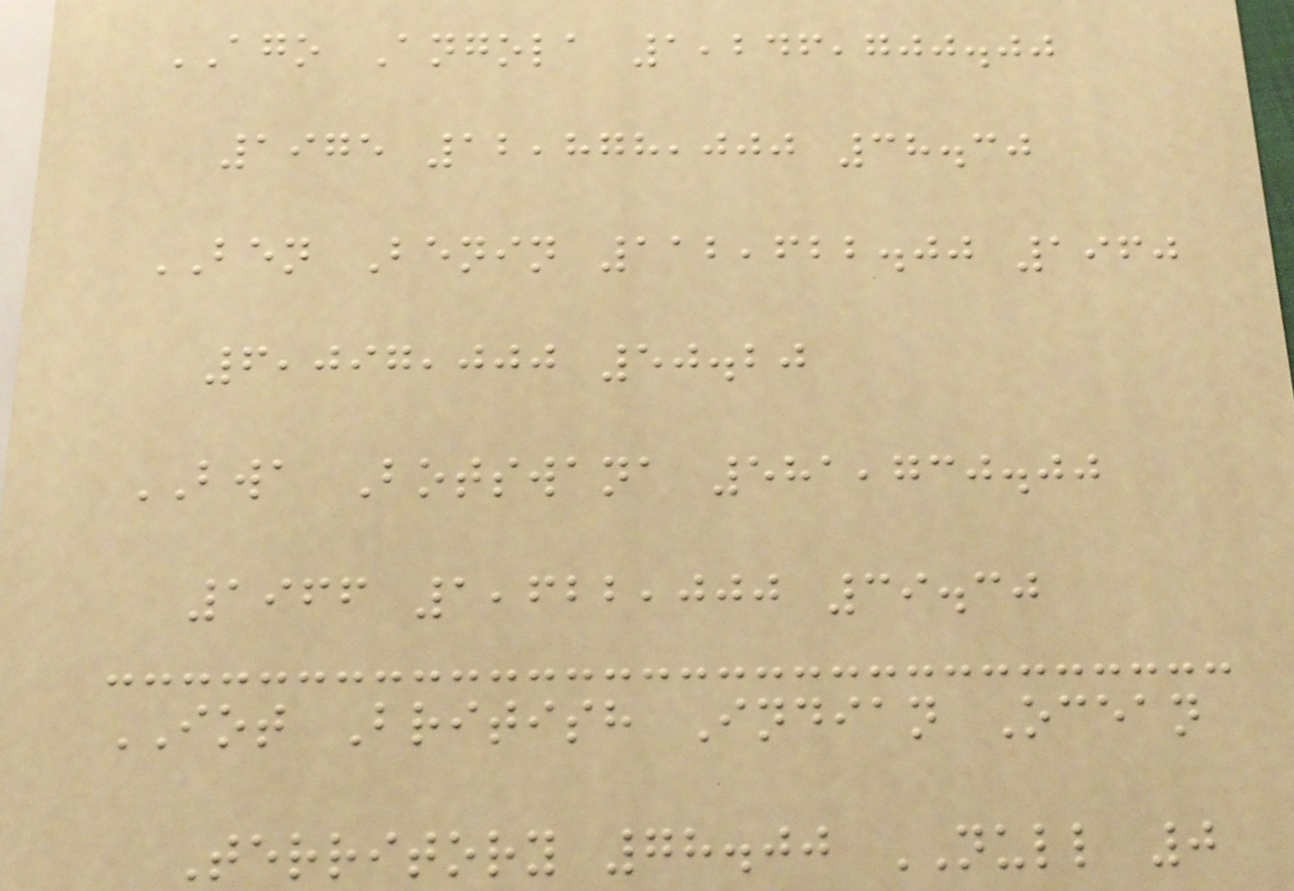AGO Angola 1,246,700.00
1975 12,878,000 38.30
BEN Benin 112,622.00 1960
6,097,000 50.20
BWA Botswana 581,730.00
1966 1,622,000 39.30
IOT British Indian Ocean
Territory 78.00 NULL 0
